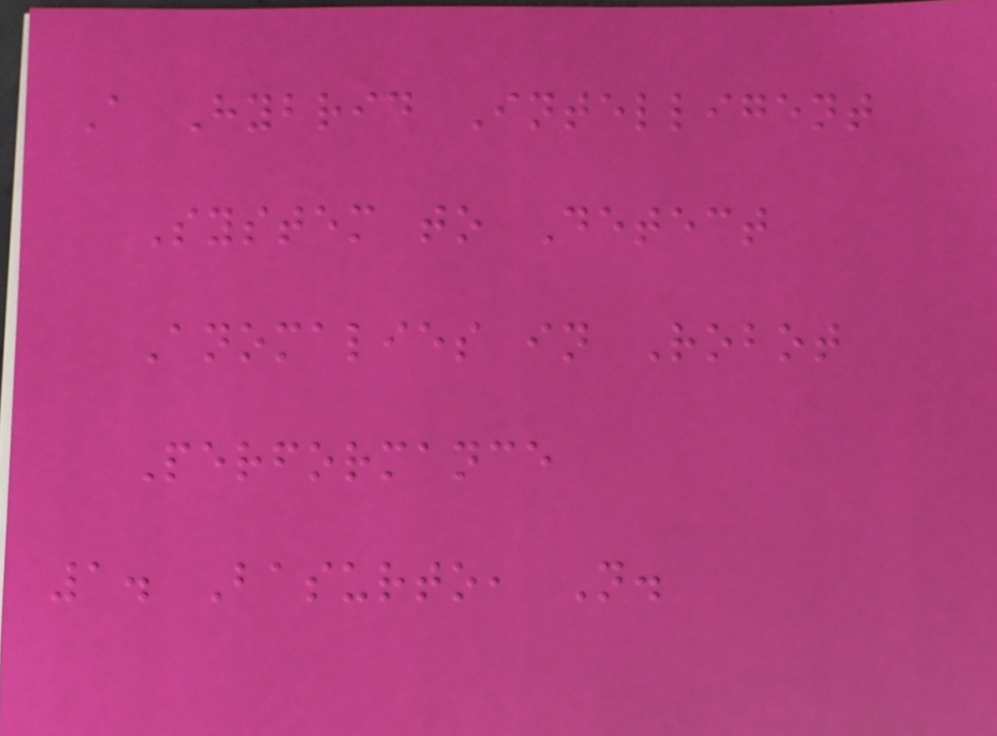A Hybrid Intelligent
System to Detect
Anomalies in Robot
Performance
1. Basurto, N.
